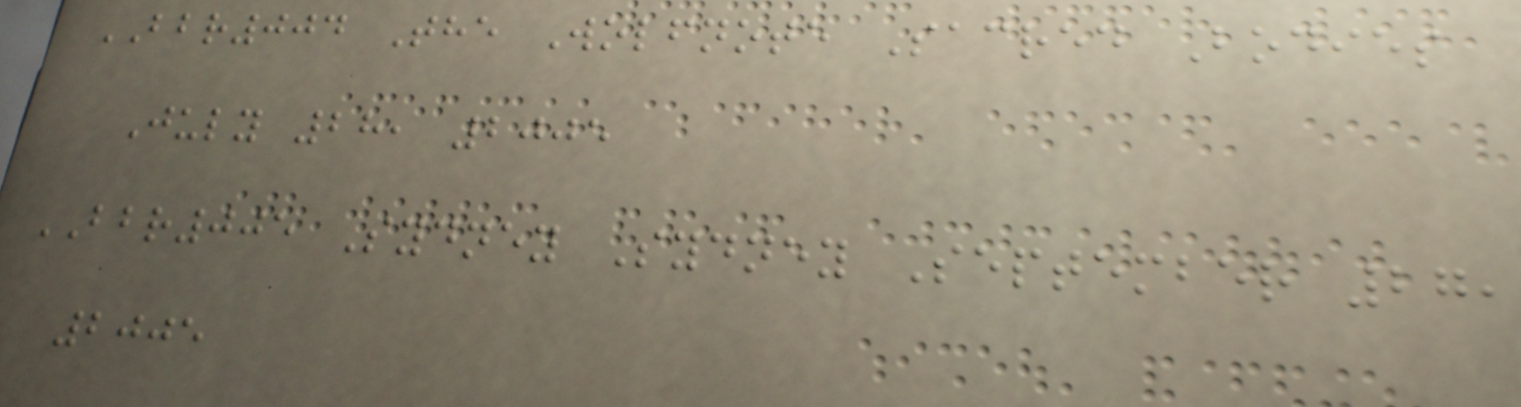BBR004 The Wolfnote Sacred Bodies
July 28, 2005
BBR005 Sydney Sydney September 27,
2005
